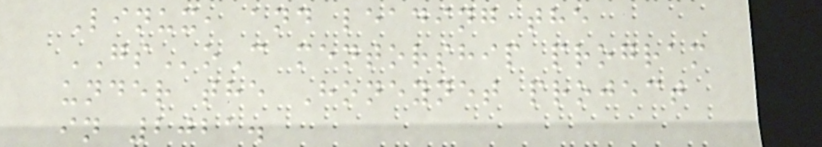Linux, and leading the
GSoC mentorship program
under the Honeynet project
in 2021.
